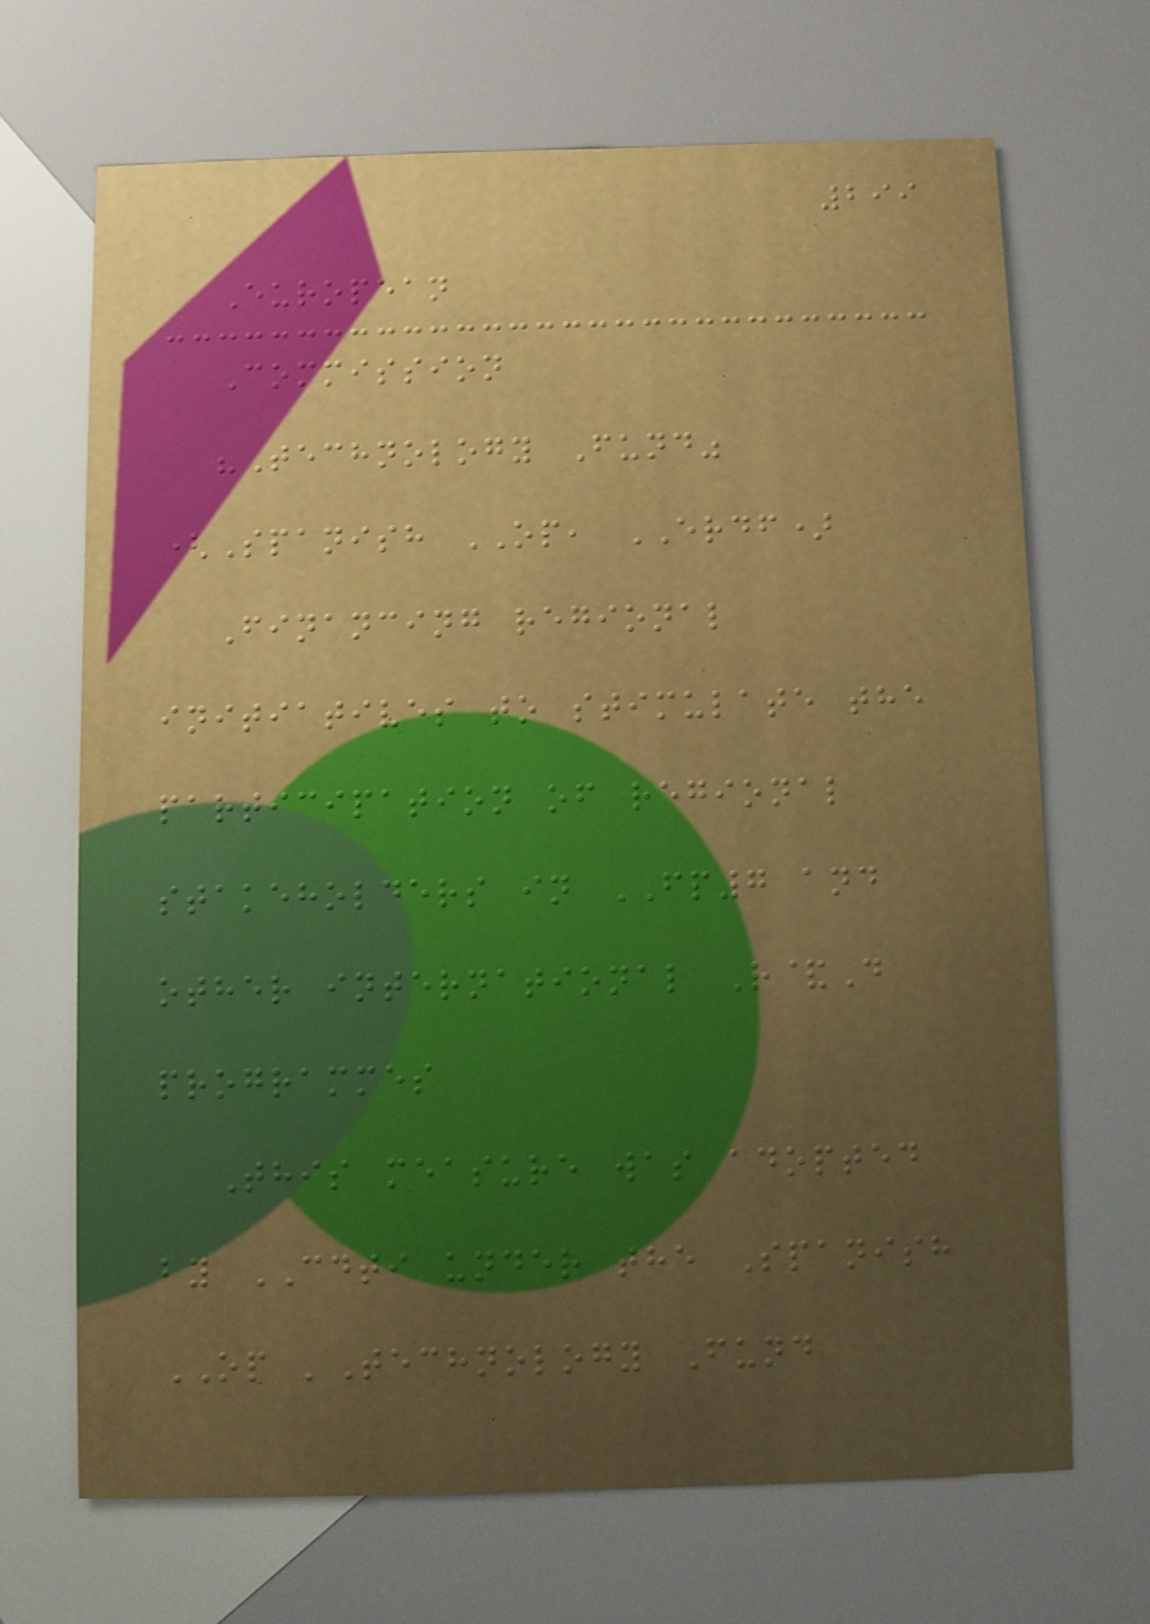299
European
Commission
"Technology Fund"
(Spanish OP, ERDF)
Financing regional
initiatives to stimulate the
participation of regional
stakeholders in FP7 and
other international R&D
programmes
This measure was adopted
by CDTI under the Spanish
OP 'Technology Fund
